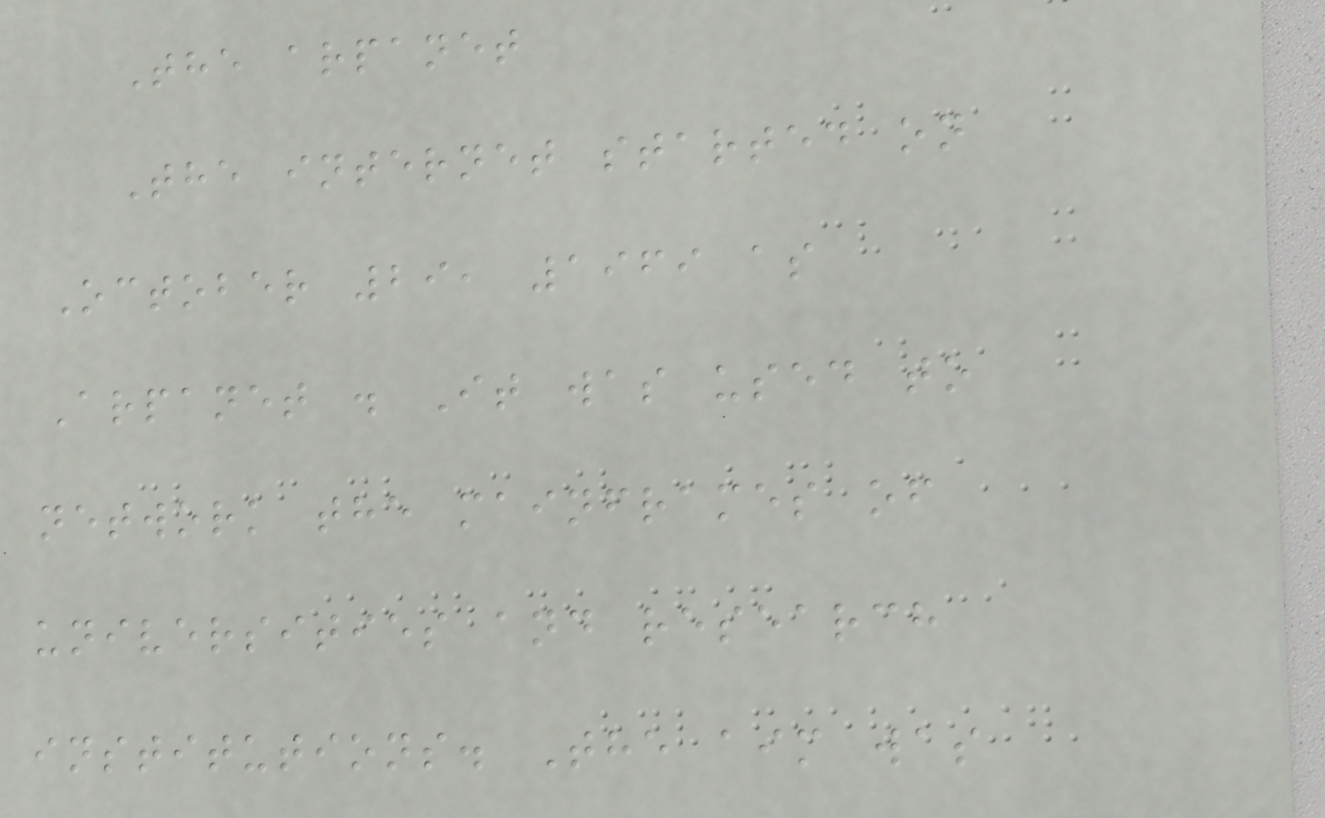The arpanet
The internet started on
October 29, 1969 as
Arpanet . It was used to
network the mainframes of
universities and research
institutions. The aim was
